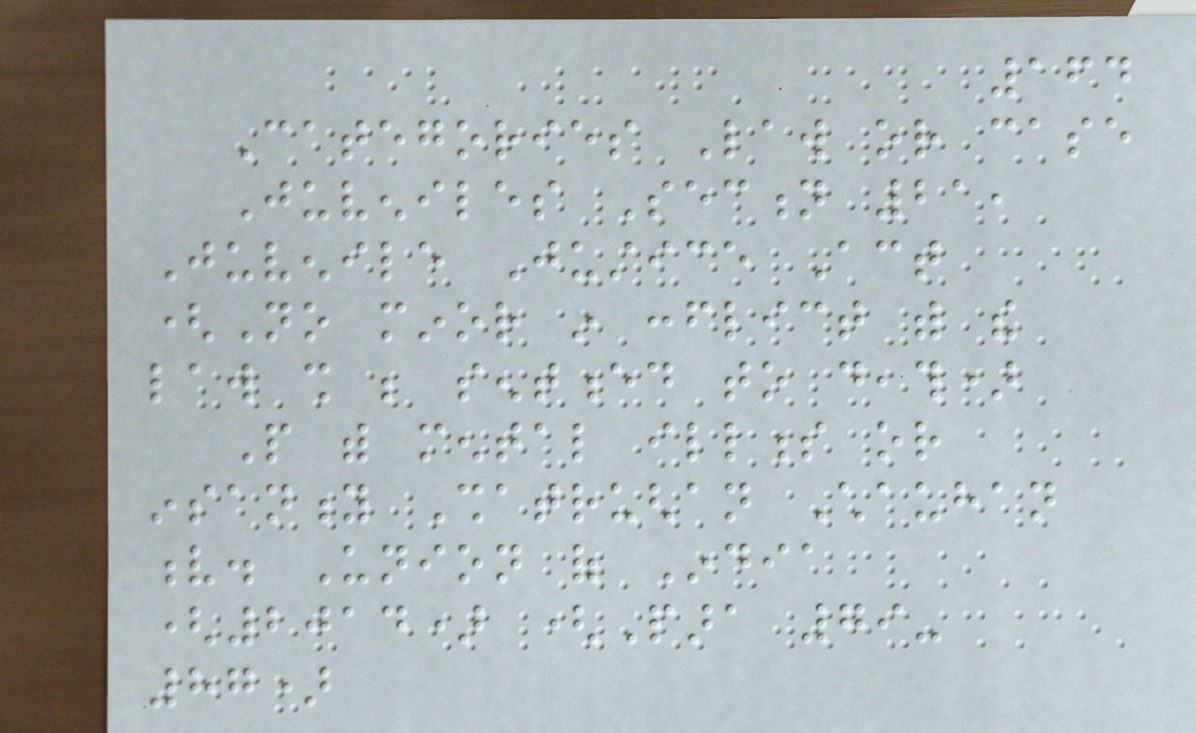164
Categories Law or case
Juveniles Section 21,
Juvenile Justice Act
(No minor in conflict with the
law shall be sentenced to death)
People with mental illness or
insanity Shatrughan Chauhan
v. Union of India
(2014) (Para 79-
87)
